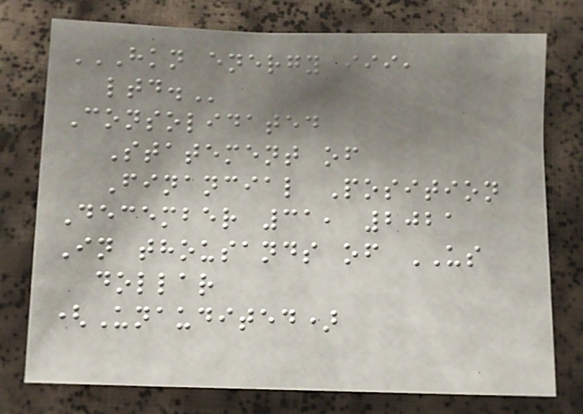HKN ENERGY III,
LTD.
Consolidated
Statement of
Financial Position
December 31, 2021
In thousands of US
dollar
(Unaudited)
